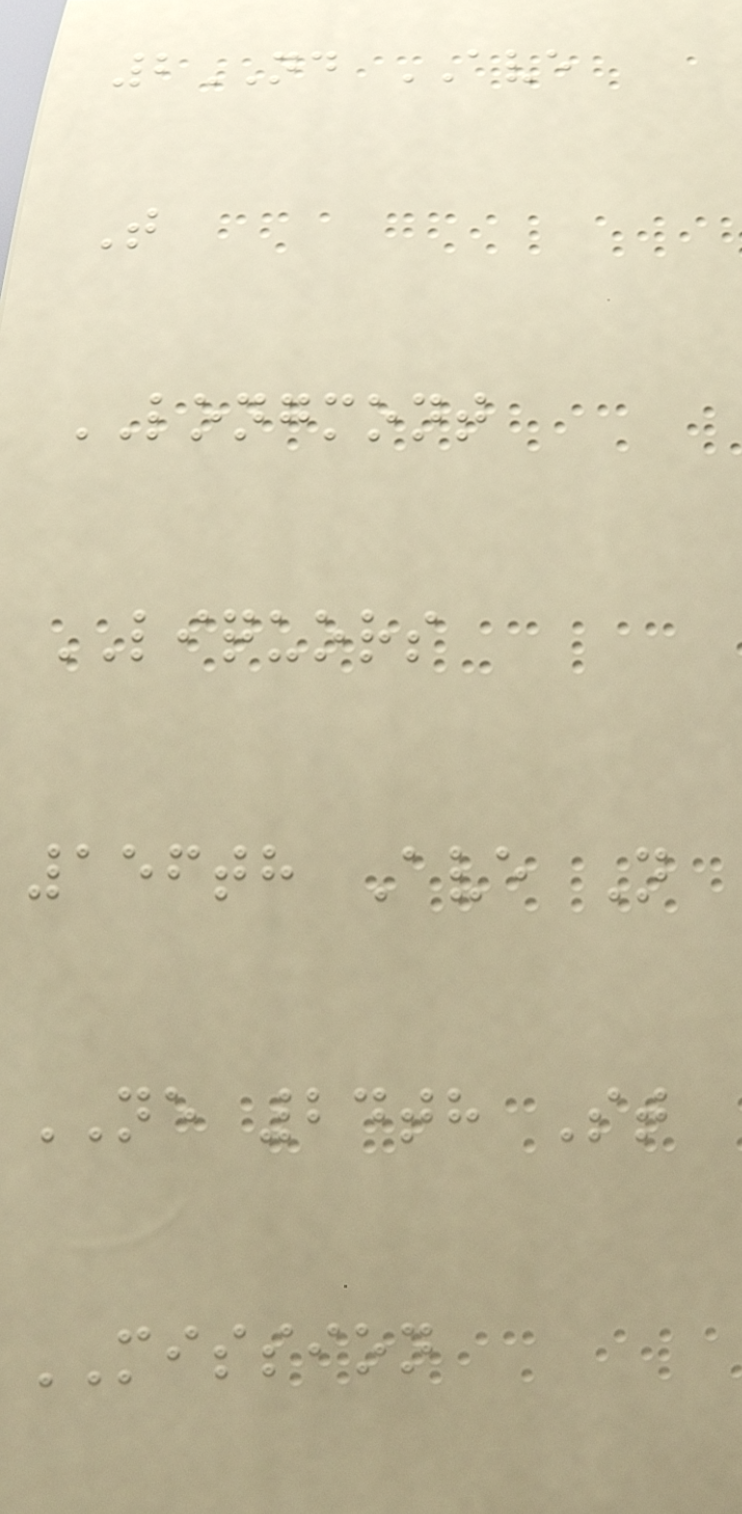2ND AVE
T
LONGMONT
LIQUORS
156th Ave N
NE 24th St
MISSION
